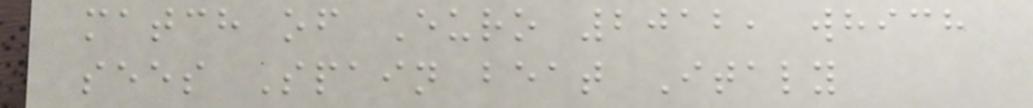match of Euro 2012, which
sees Spain beat Italy
